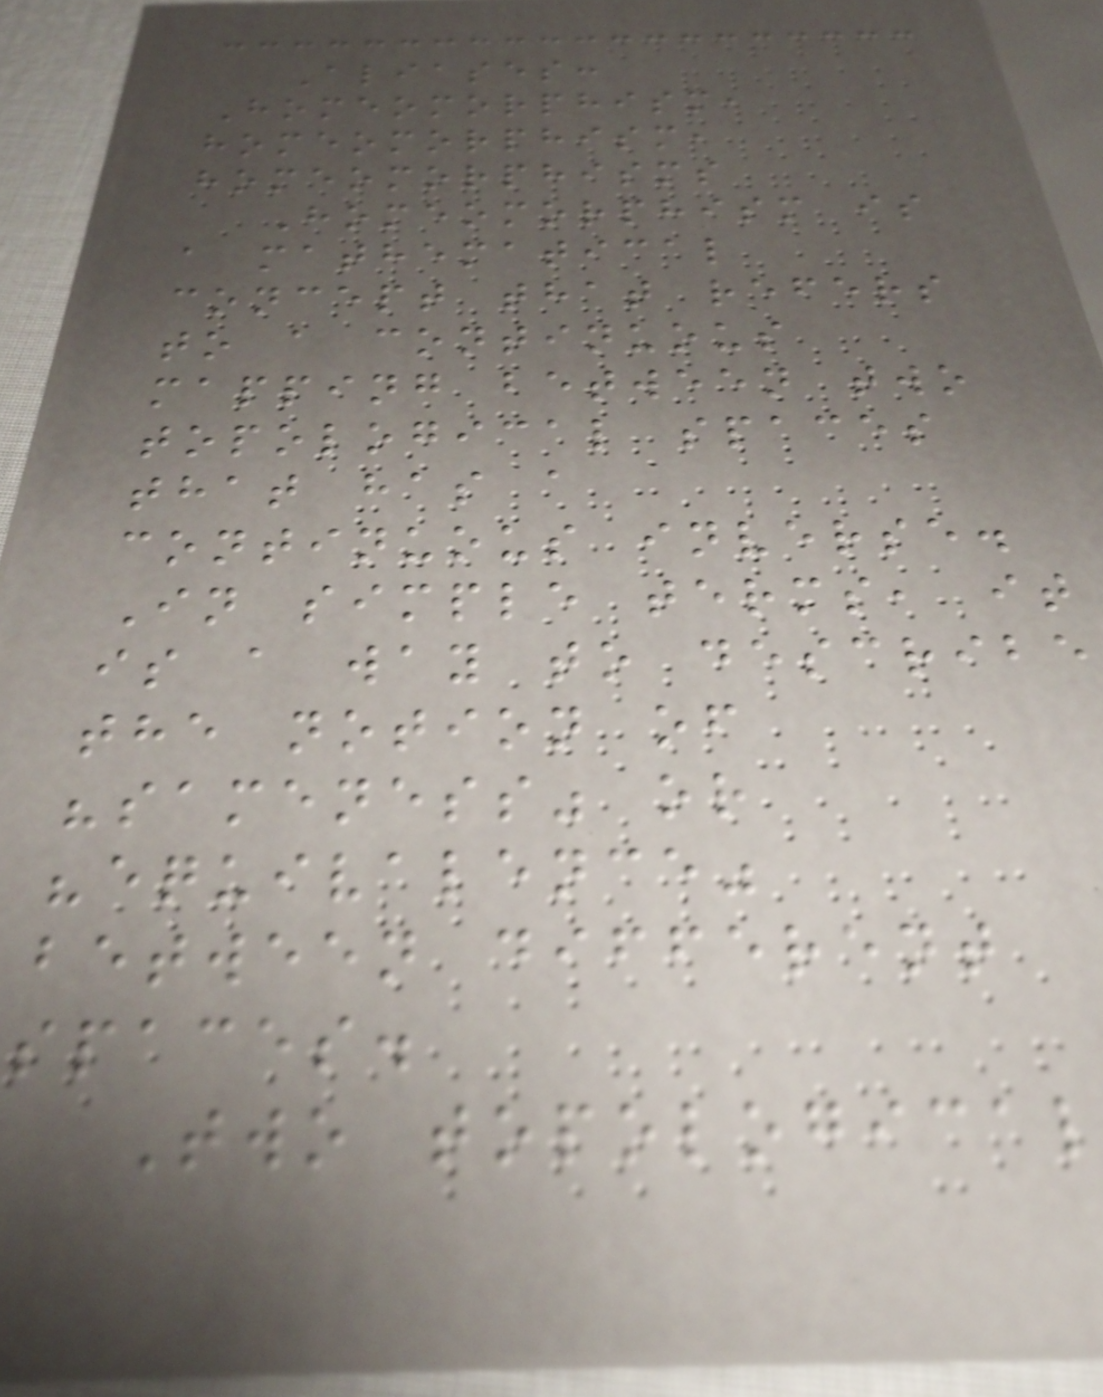Aliases:
Homeomorphism,
homeomorphism,
homeomorphisms
Homeomorphism is
a mathematical
concept that refers
to a continuous
mapping between two
topological spaces
that has a
continuous inverse.
In simple terms, it
is a way to describe
the notion of
"sameness" or
"equivalence"
between different
spaces.
Two topological
